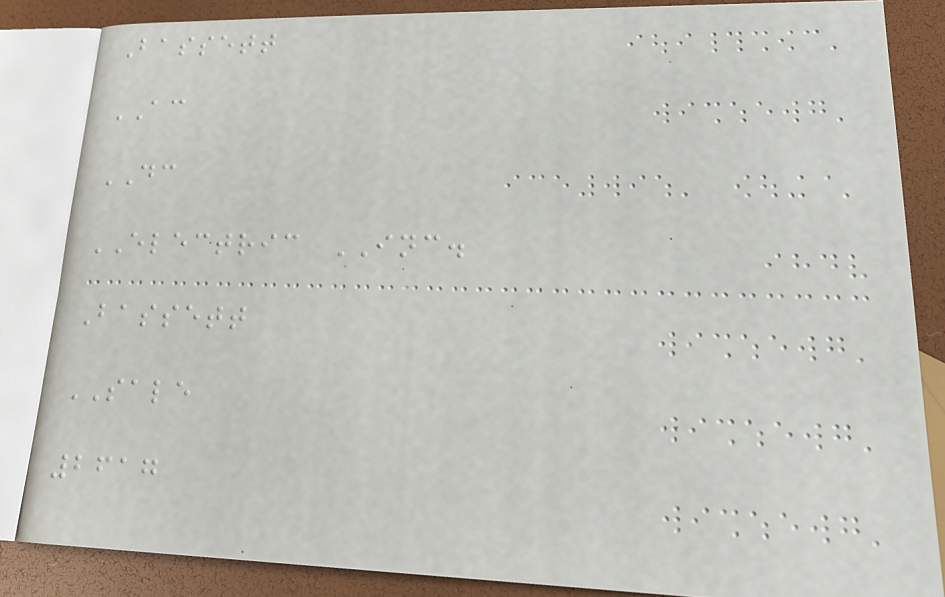Bassett
AC
DC
ELECTRIC INC.
Bassett
SALE
2617
